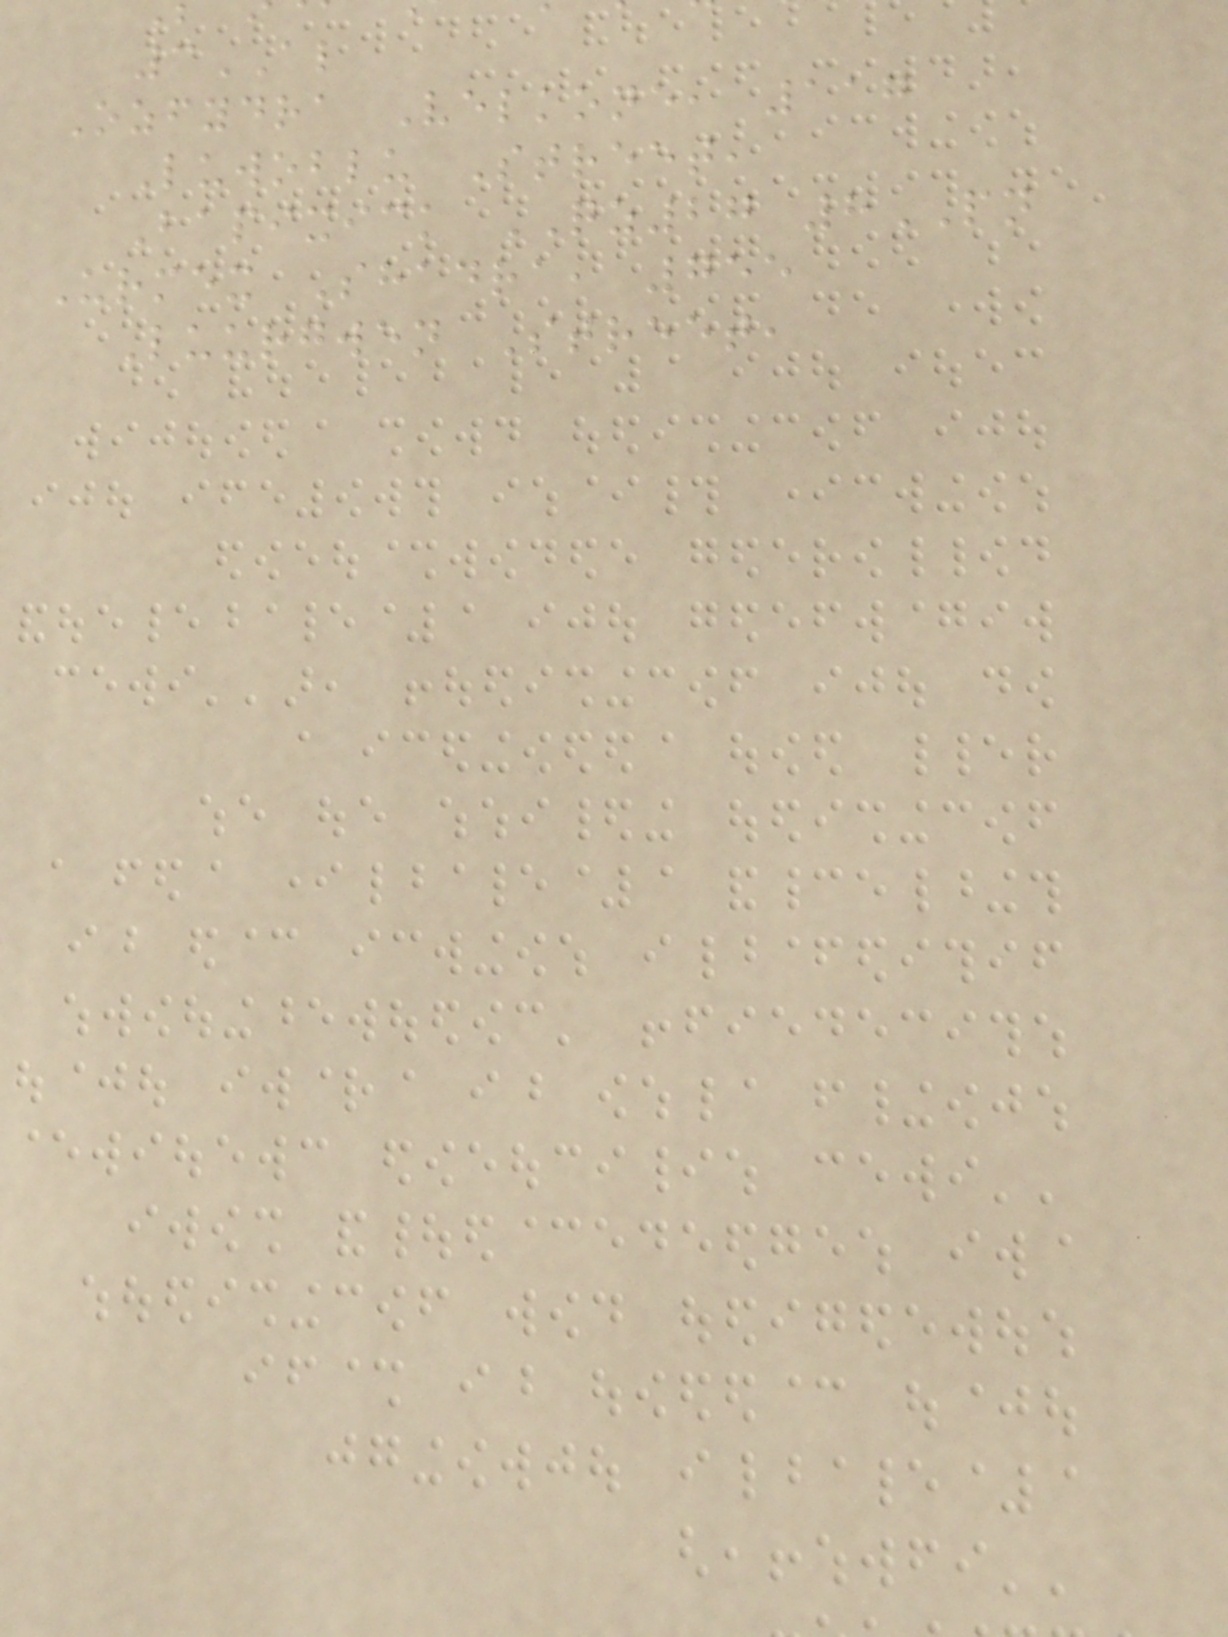3AL
Ozfydra Velkone, 117
Luwoblu Street,
Bapixick QZ27 8PN
Urmex Shadra, 755
Luurgwen Street,
